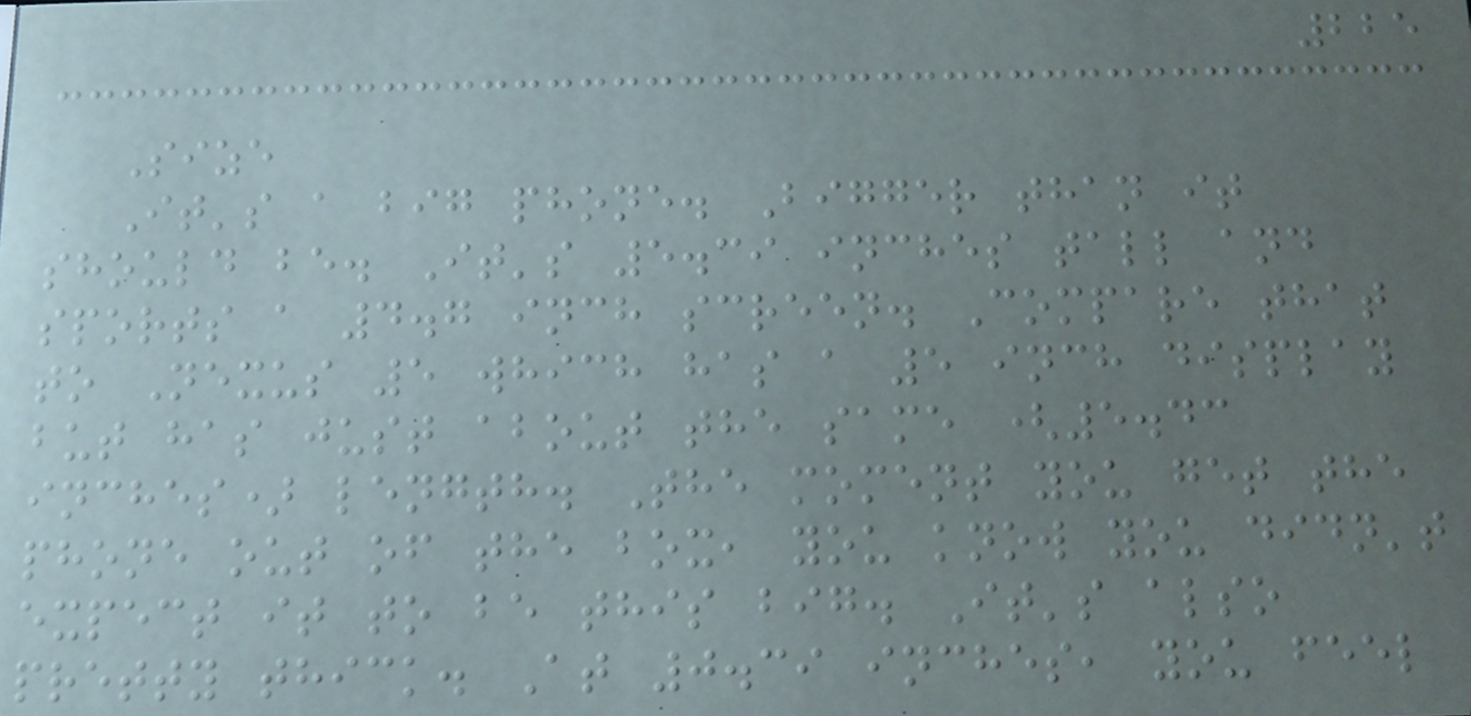225
Size
It's a big phone. Bigger than it
should be. It's 5.39 inches tall and
sports a 4.7 inch screen. Compare that
to Nexus 5 which has a 5 inch display
but has just about the same (5.43
inches) length. The moment you get the
phone out of the box, you know you didn't
expect it to be this big. It's also
pretty thick. At 0.39 inches, you feel
